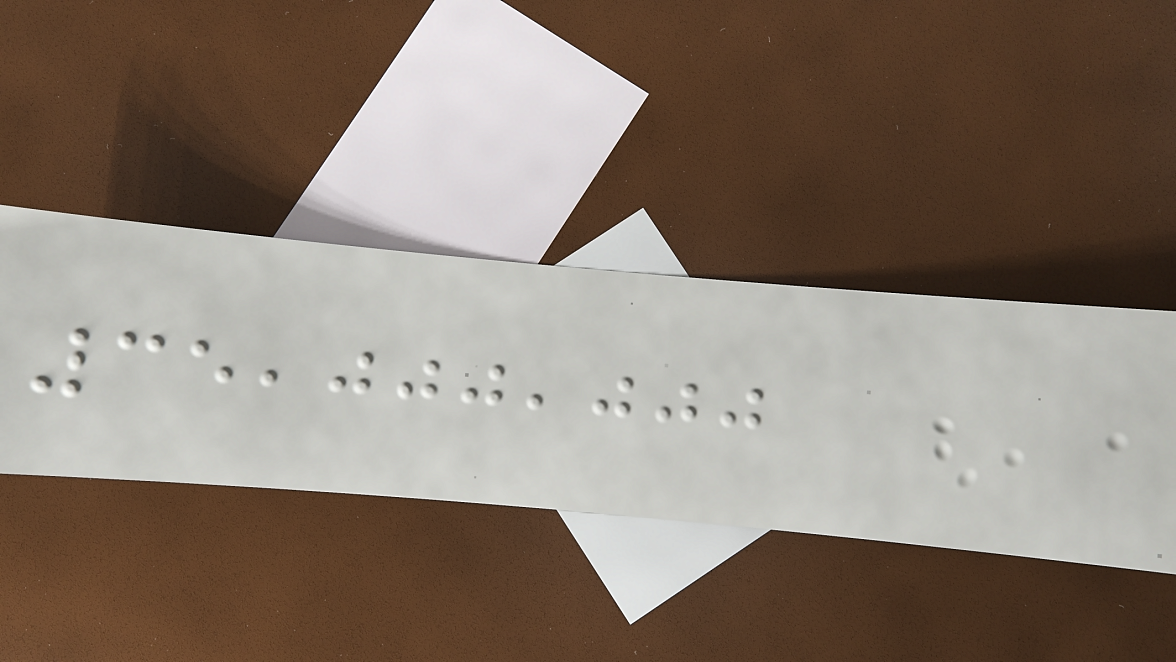35,000,000
